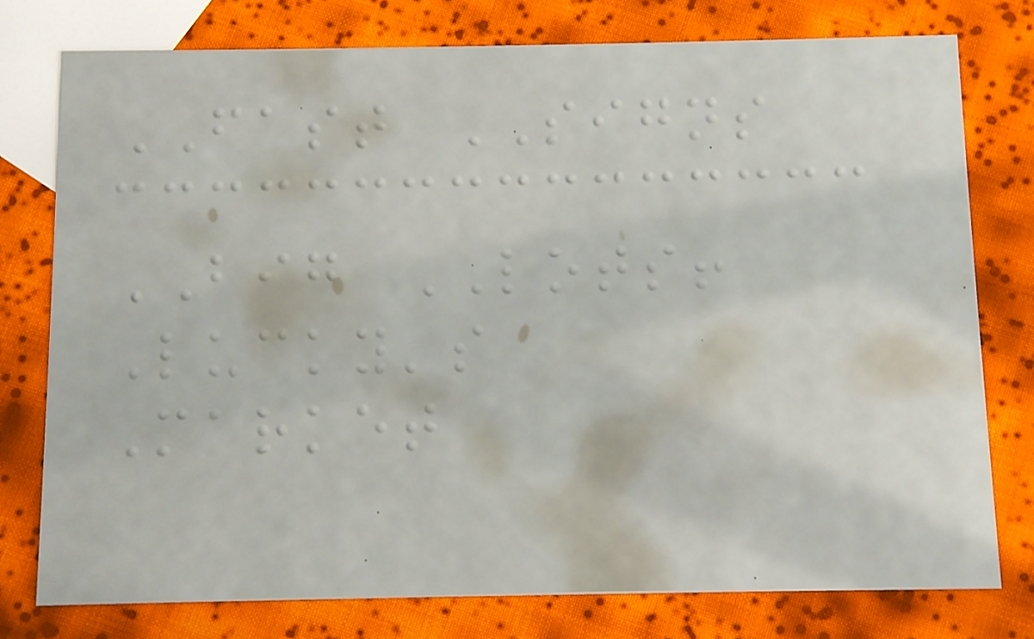FAST SIGNS
BIG LOTS!
Lucky's
Market
